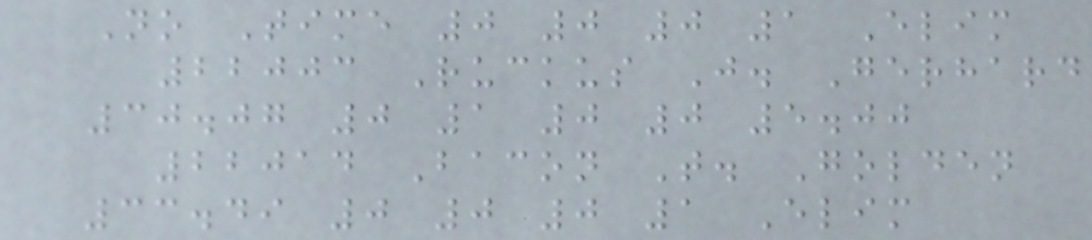No Time 0 0 0 1 Elim
22003 Ruckus J. Gerhard
30.07 0 1 0 0 5.00
22014 Bacon T. Golden
33.49 0 0 0 1 Elim
